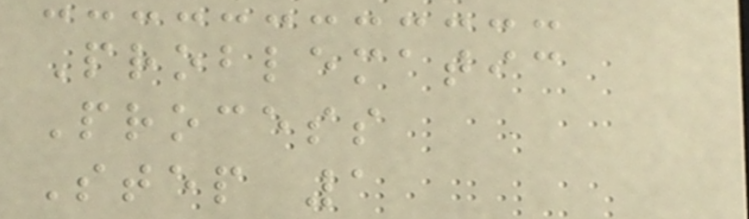Problematic
Process
Step 1
